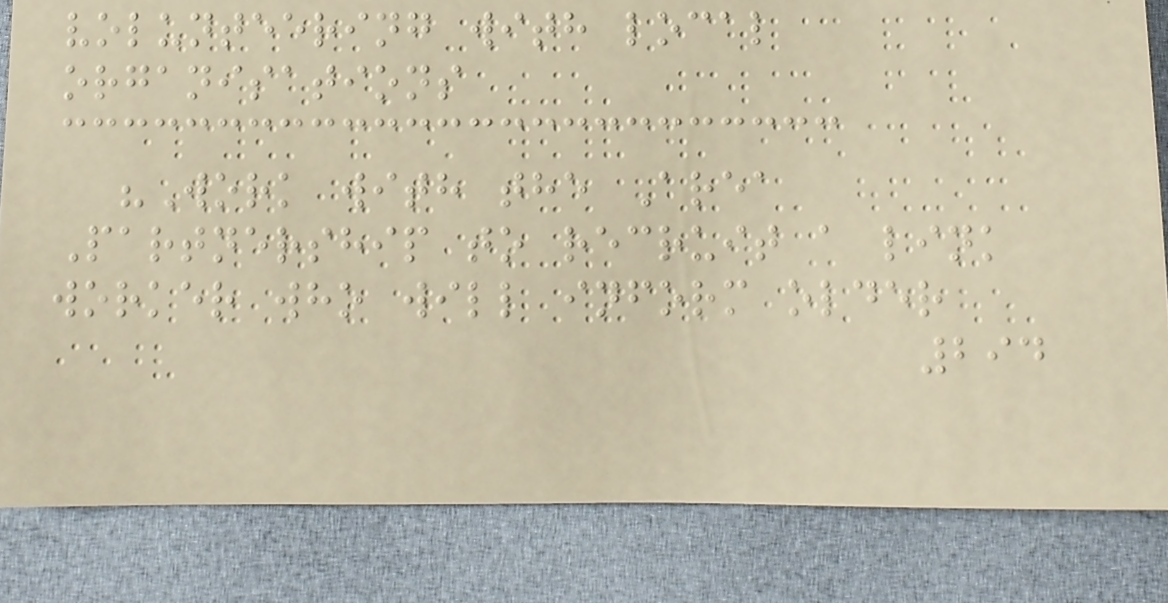volunteering with local
organisations
"Work with the Area
Partnership to recruit a link
worker who will inform older
294
